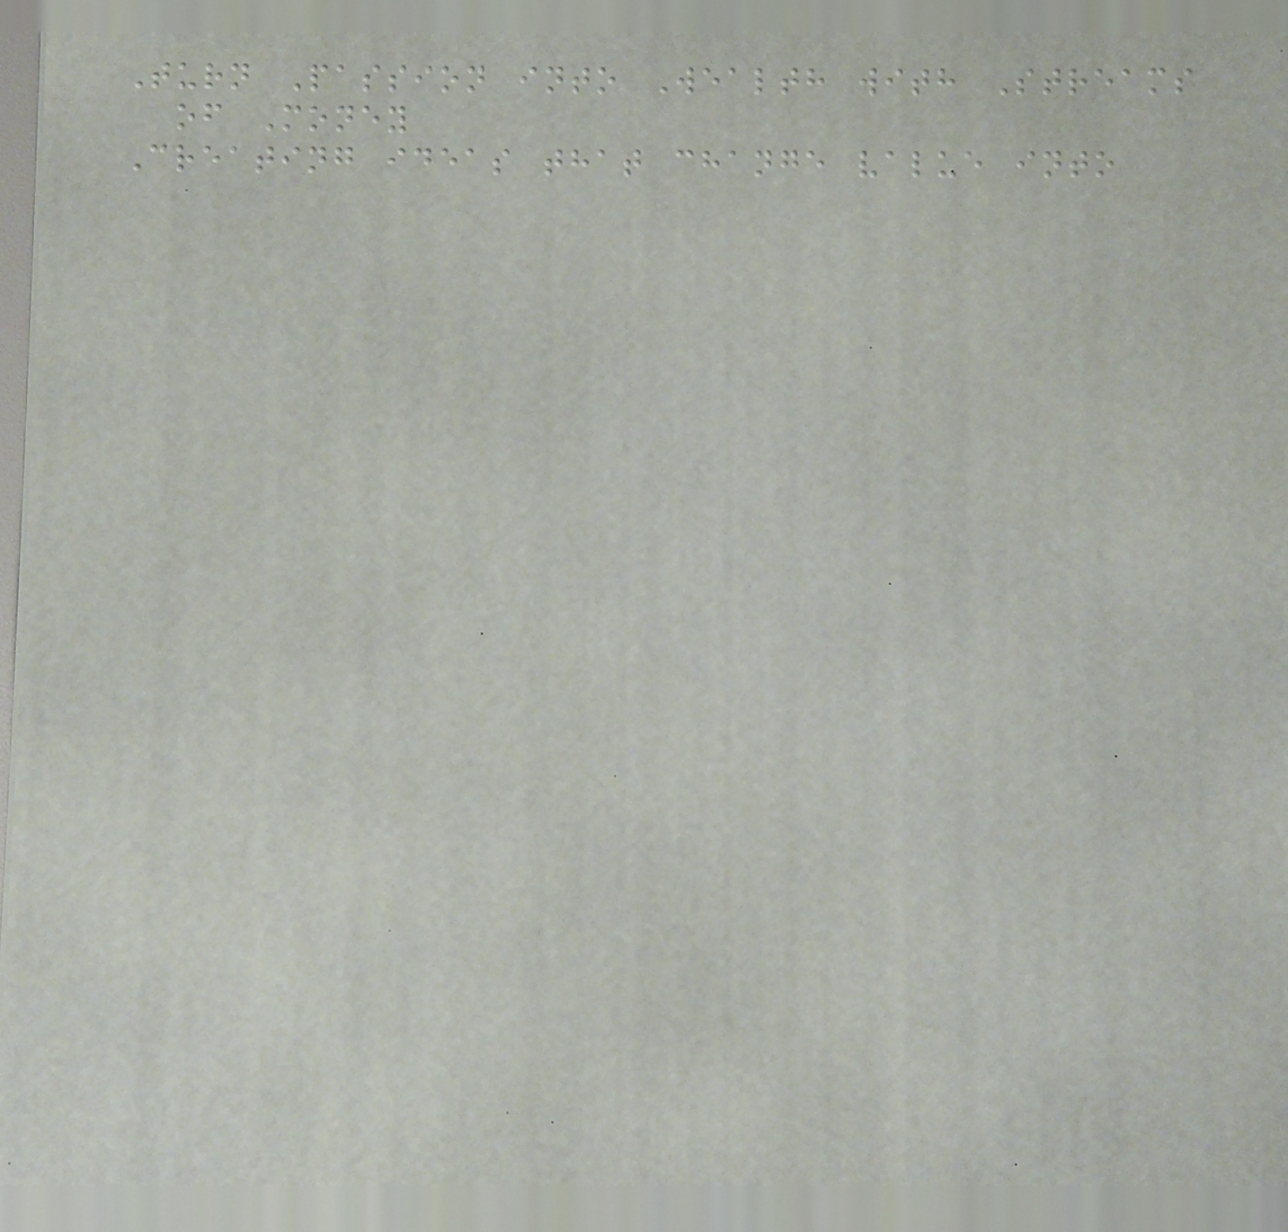Turn Passion into Wealth with Streams
of Money
Creating ideas that change value into
